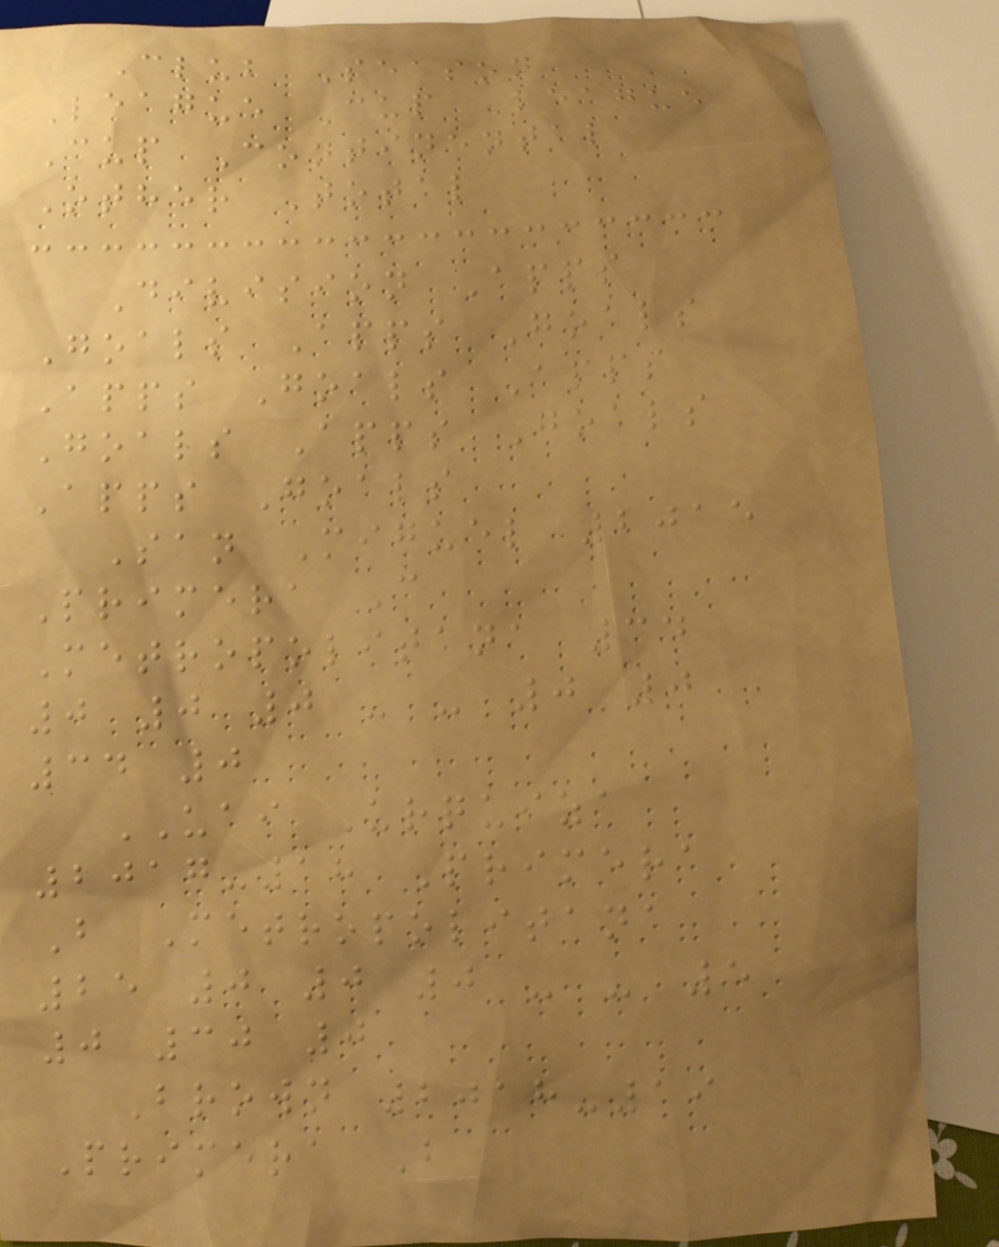Club Season
League Cup League
Cup Continental
Other Total
Division Apps
Goals Apps Goals
Apps Goals Apps
Goals Apps Goals
Apps Goals
San Miguel 2015
Primera C
Metropolitana 34
0 0 0 - - 0 0
34 0
UAI Urquiza
2017-18 Primera
B Metropolitana
25 0 0 0 - - 5
0 30 0
Brown 2018-19
Primera B
